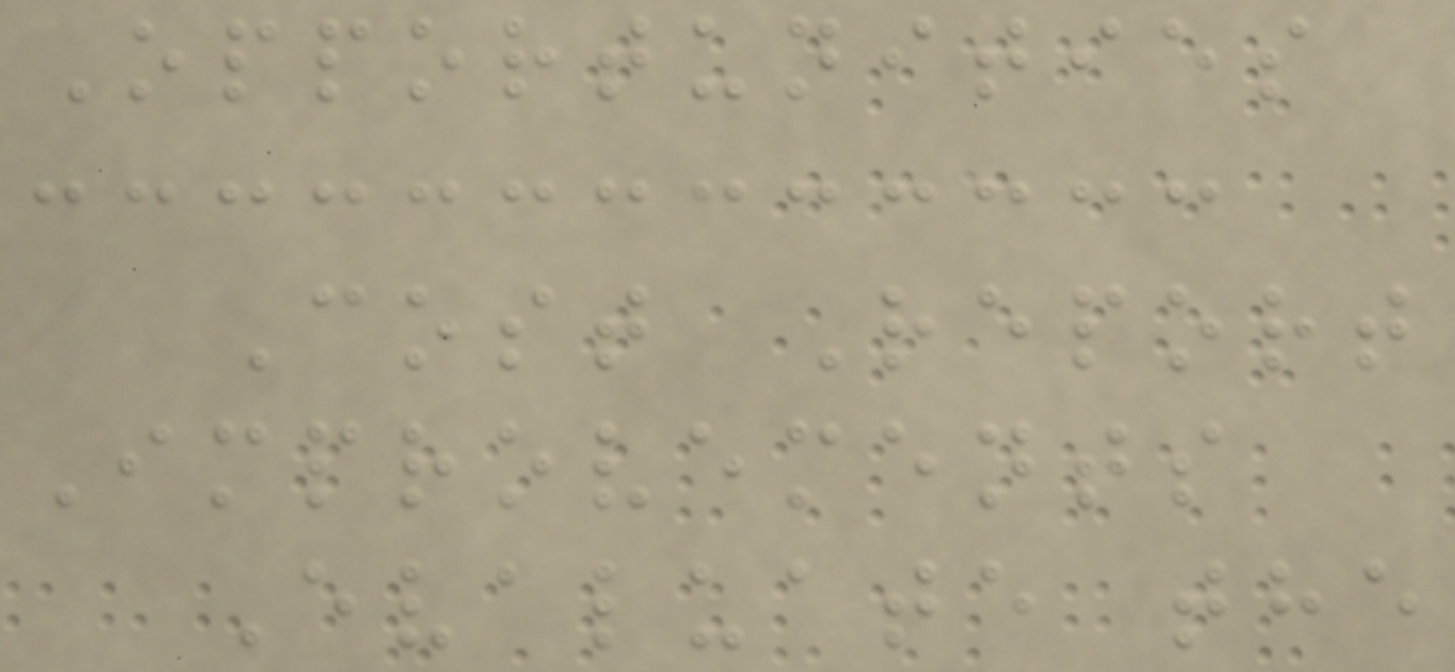Opportunities
Cost Report
Improvements
Evaluate the
